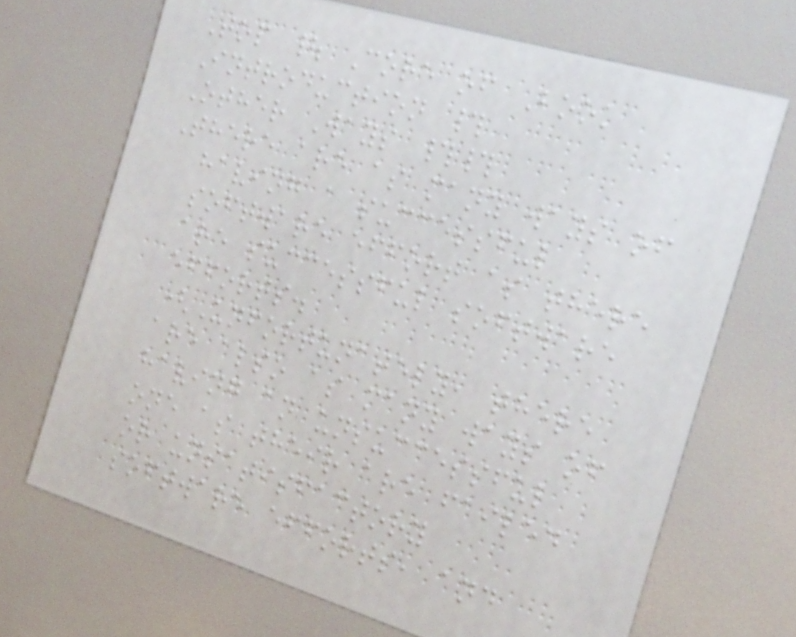Top | Core of Book
Introduction #
Other Ways ##
There are as many ways of
having a successful
software effort as there
are successful software
efforts.
(Unfortunately, there
are also as many ways of
having an unsuccessful
one as their are failed
or unsatisfactory
software efforts, and
